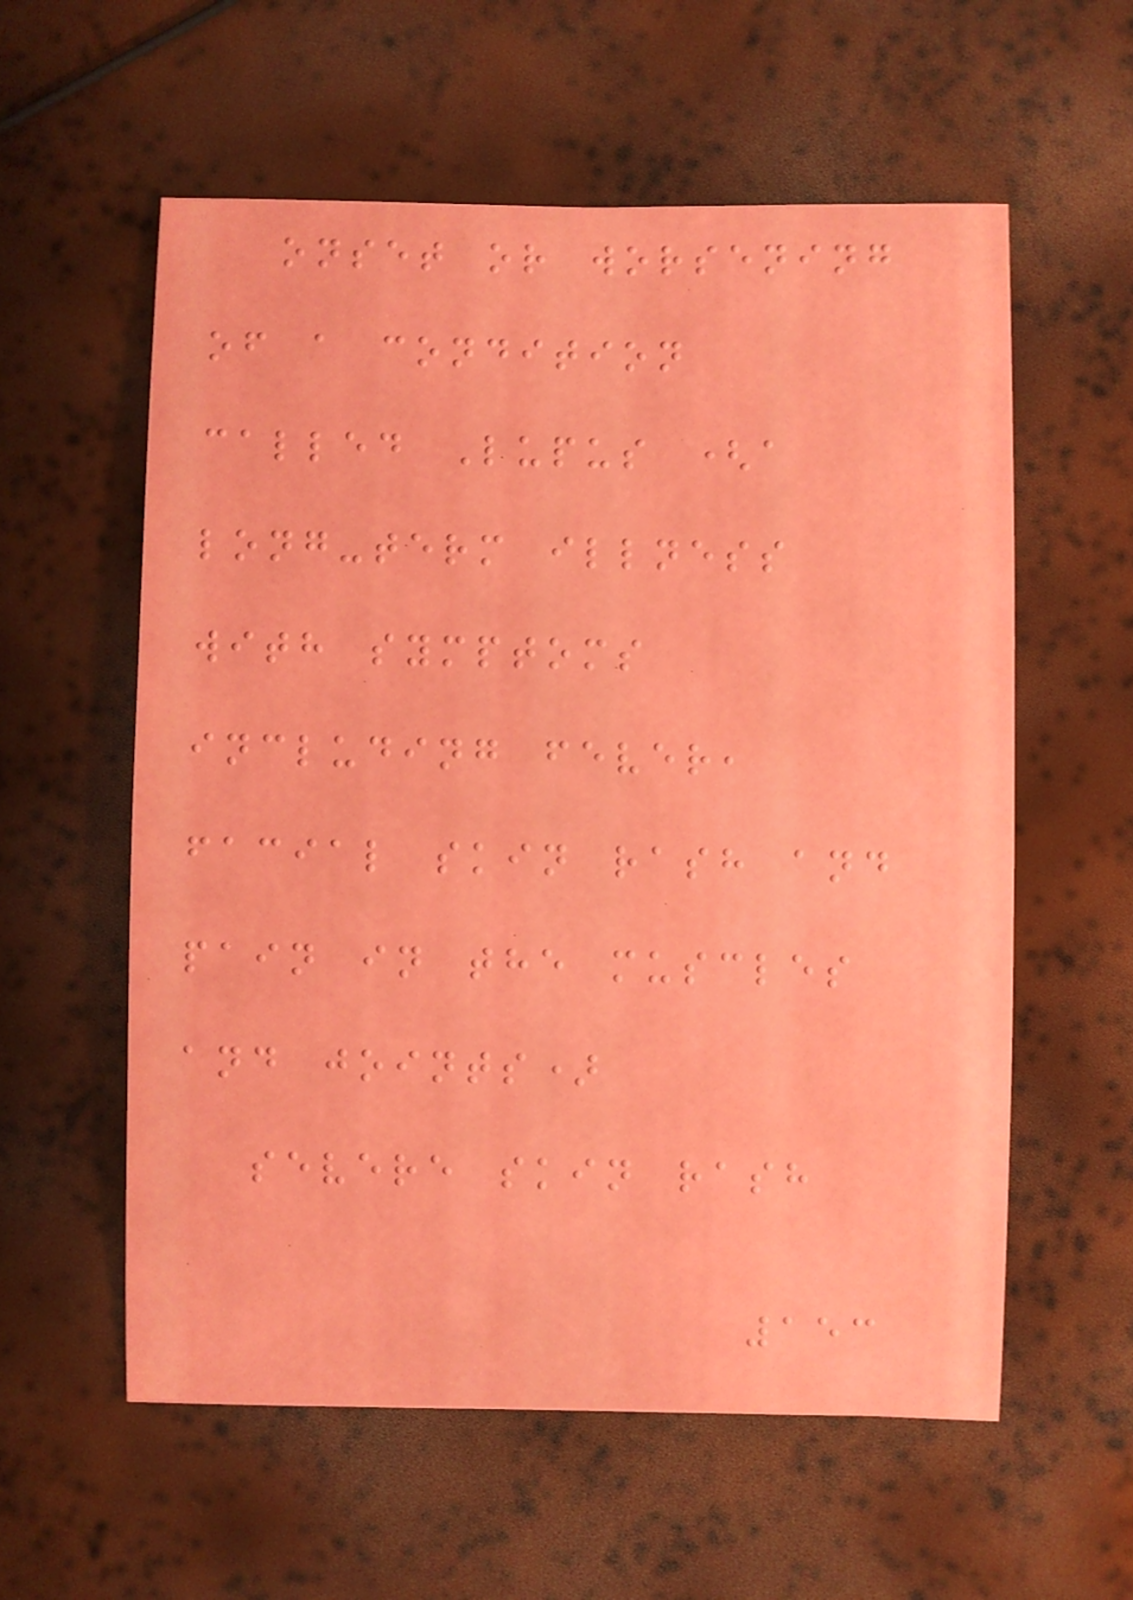onset or worsening
of a condition
called Lupus (a
long-term illness
with symptoms
including fever,
facial skin rash and
pain in the muscles
and joints)
severe skin rash
153
